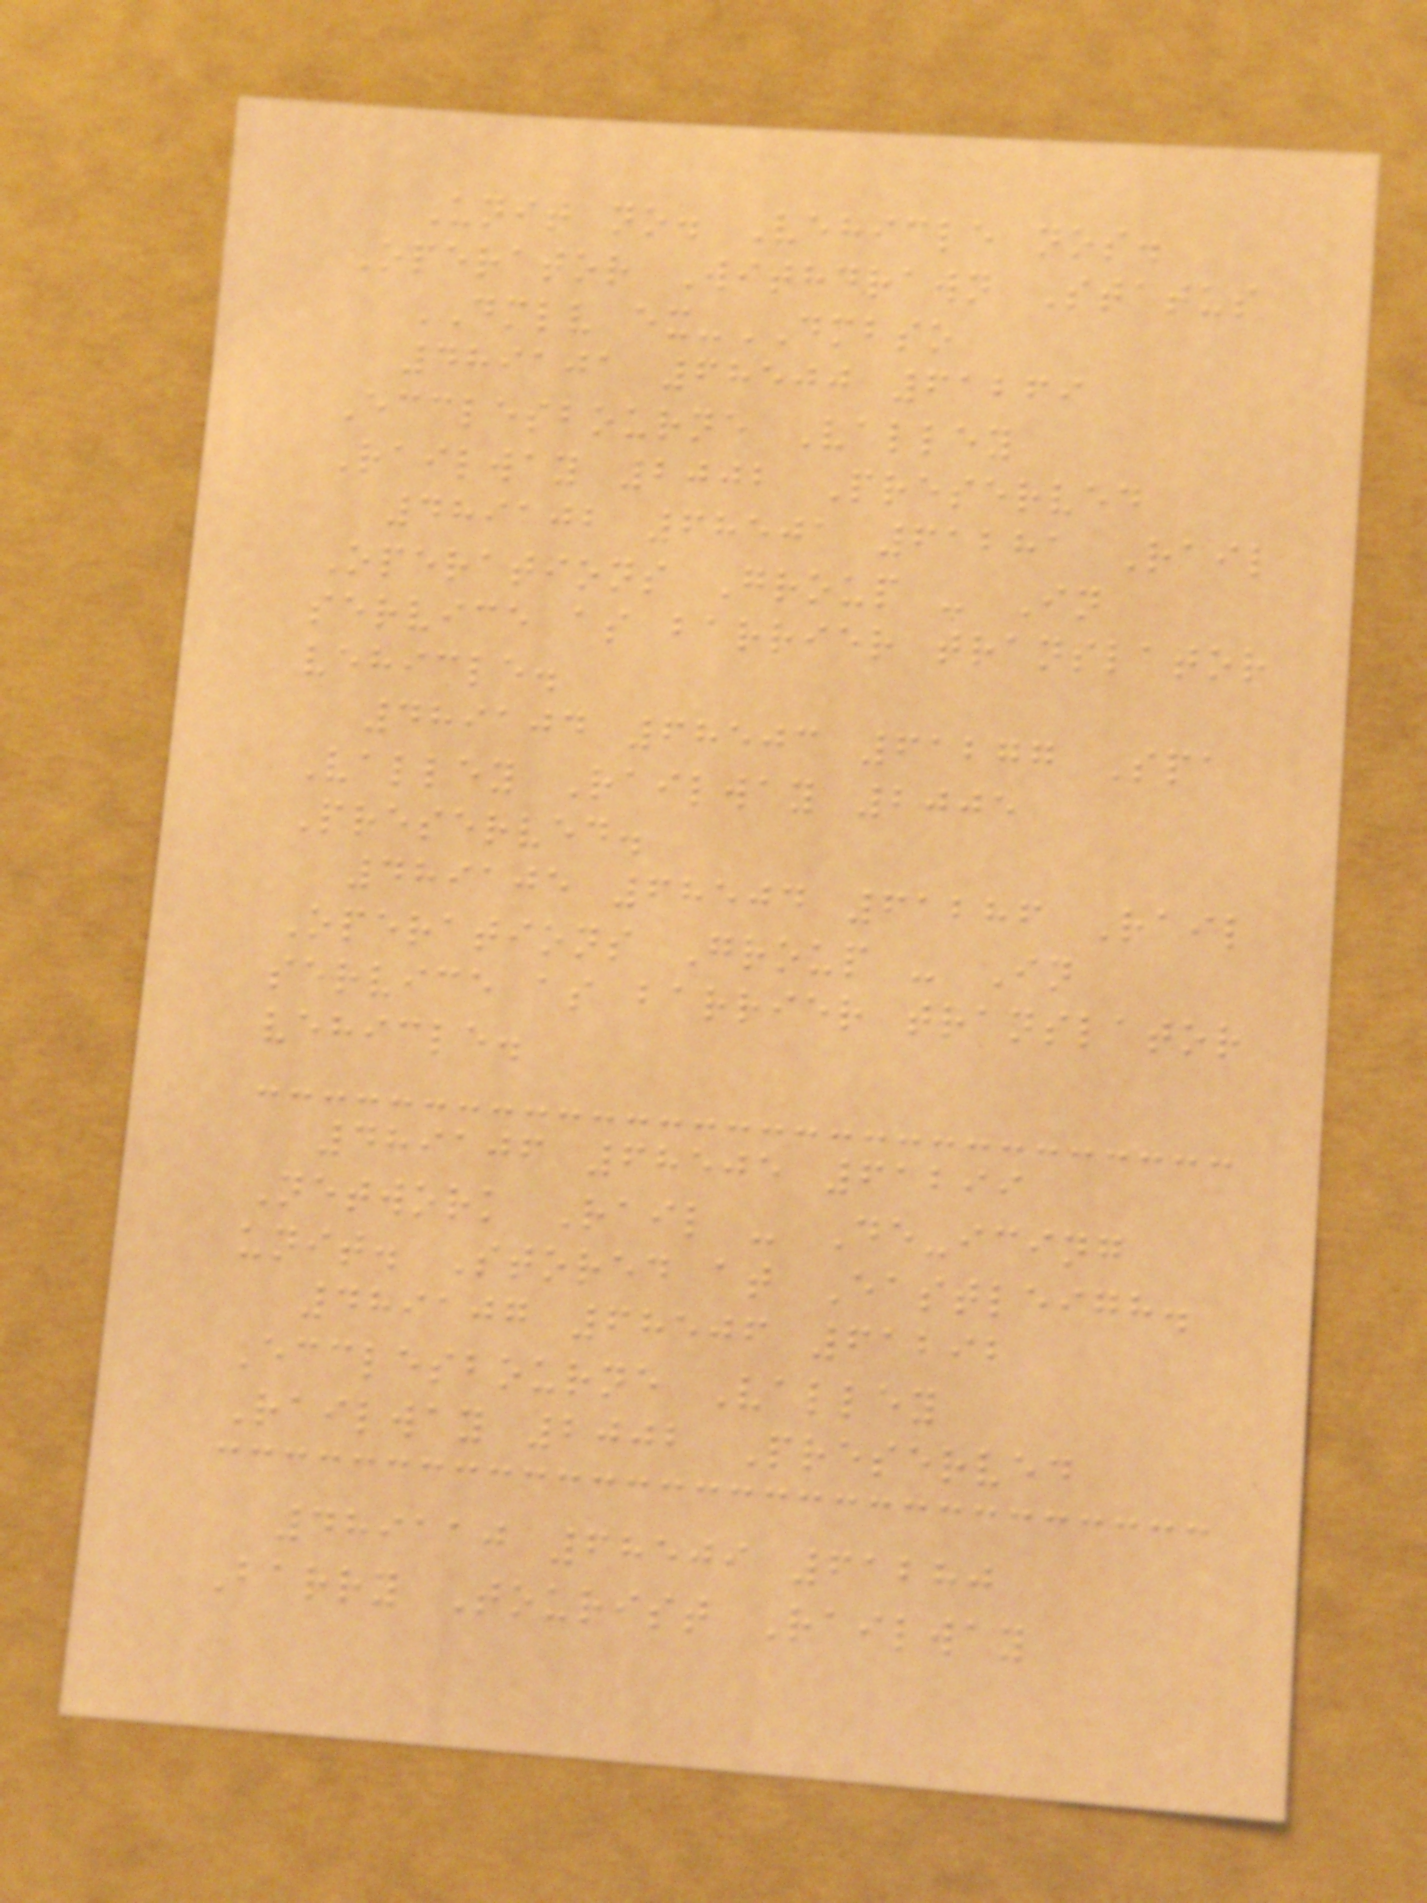Unit no. Vehicle nos.
Operator Withdrawn Status
DMLV ex-DMBSO
489101 68500 61269
Ecclesbourne Valley
Railway 2002 Preserved
489102 68501 61281 Rail
Operations Group - In
service as barrier translator
vehicle.
489104 68503 61277 Spa
Valley Railway 2005
Preserved.
489105 68504 61286 Rail
Operations Group - In
service as barrier translator
vehicle.
489106 68505 61299
Network Rail - De-icing
unit. Stored at Eastleigh.
489107 68506 61292
Ecclesbourne Valley
Railway 2002 Preserved
489110 68509 61280
Barry Tourist Railway
